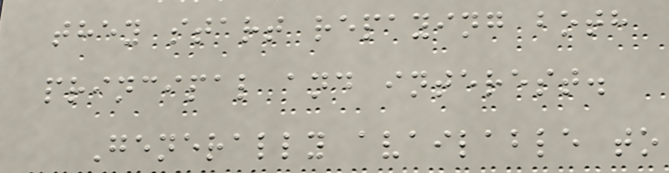they start repaying both
principal and interest.
Generally available to
